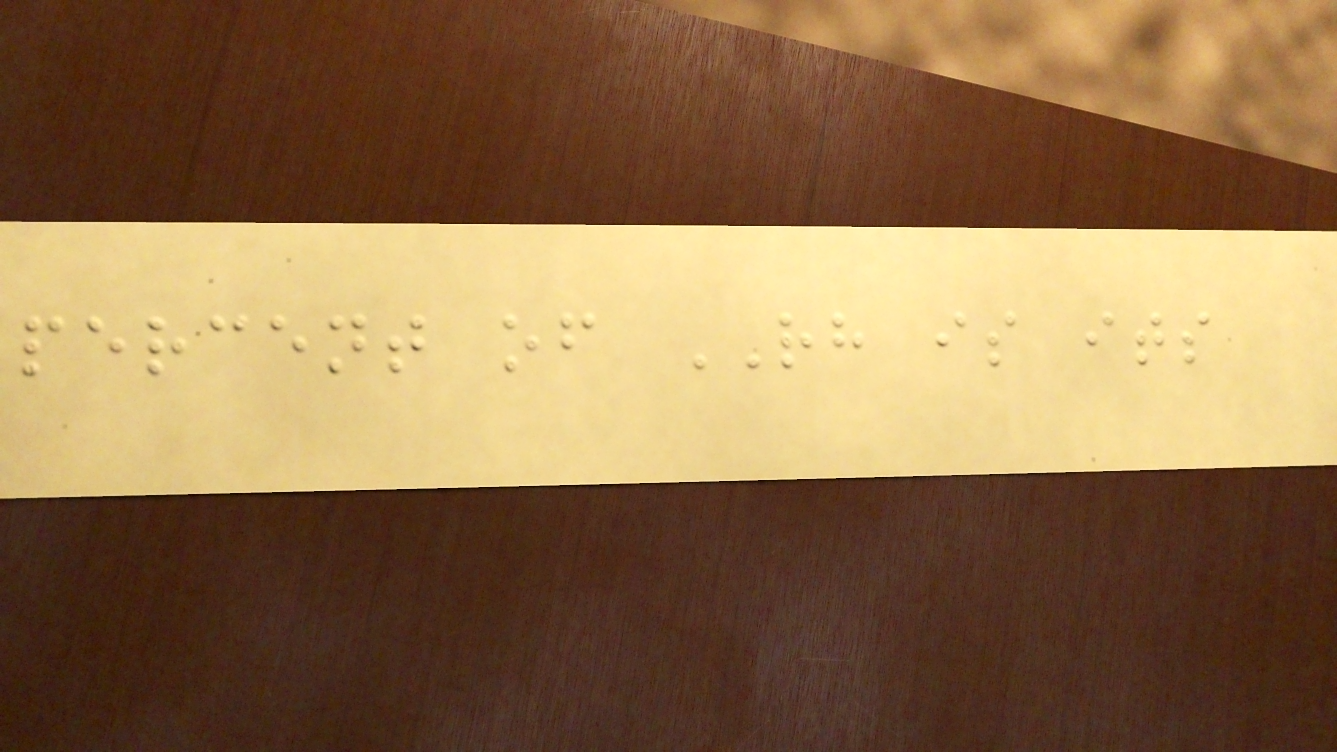percent of RH is its
